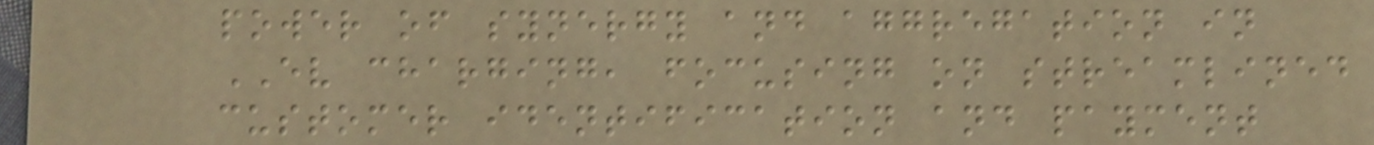power of synergy and aggregation in
EV charging, focusing on streamlined
customer identification and payment
